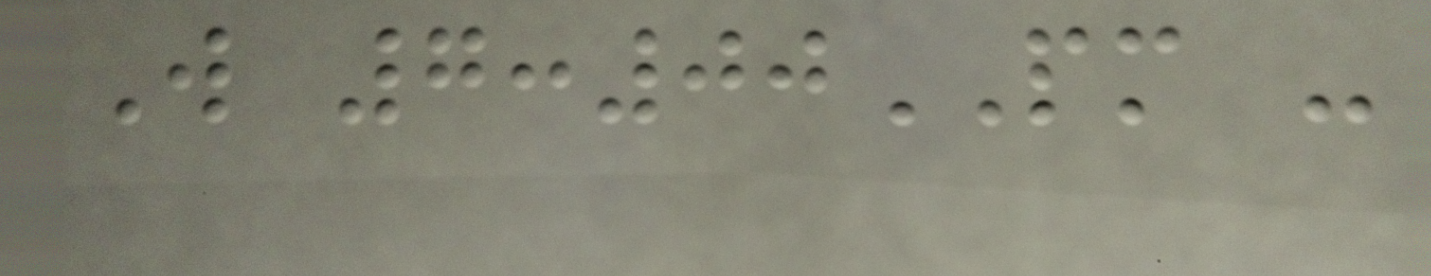W 7:00PM -
